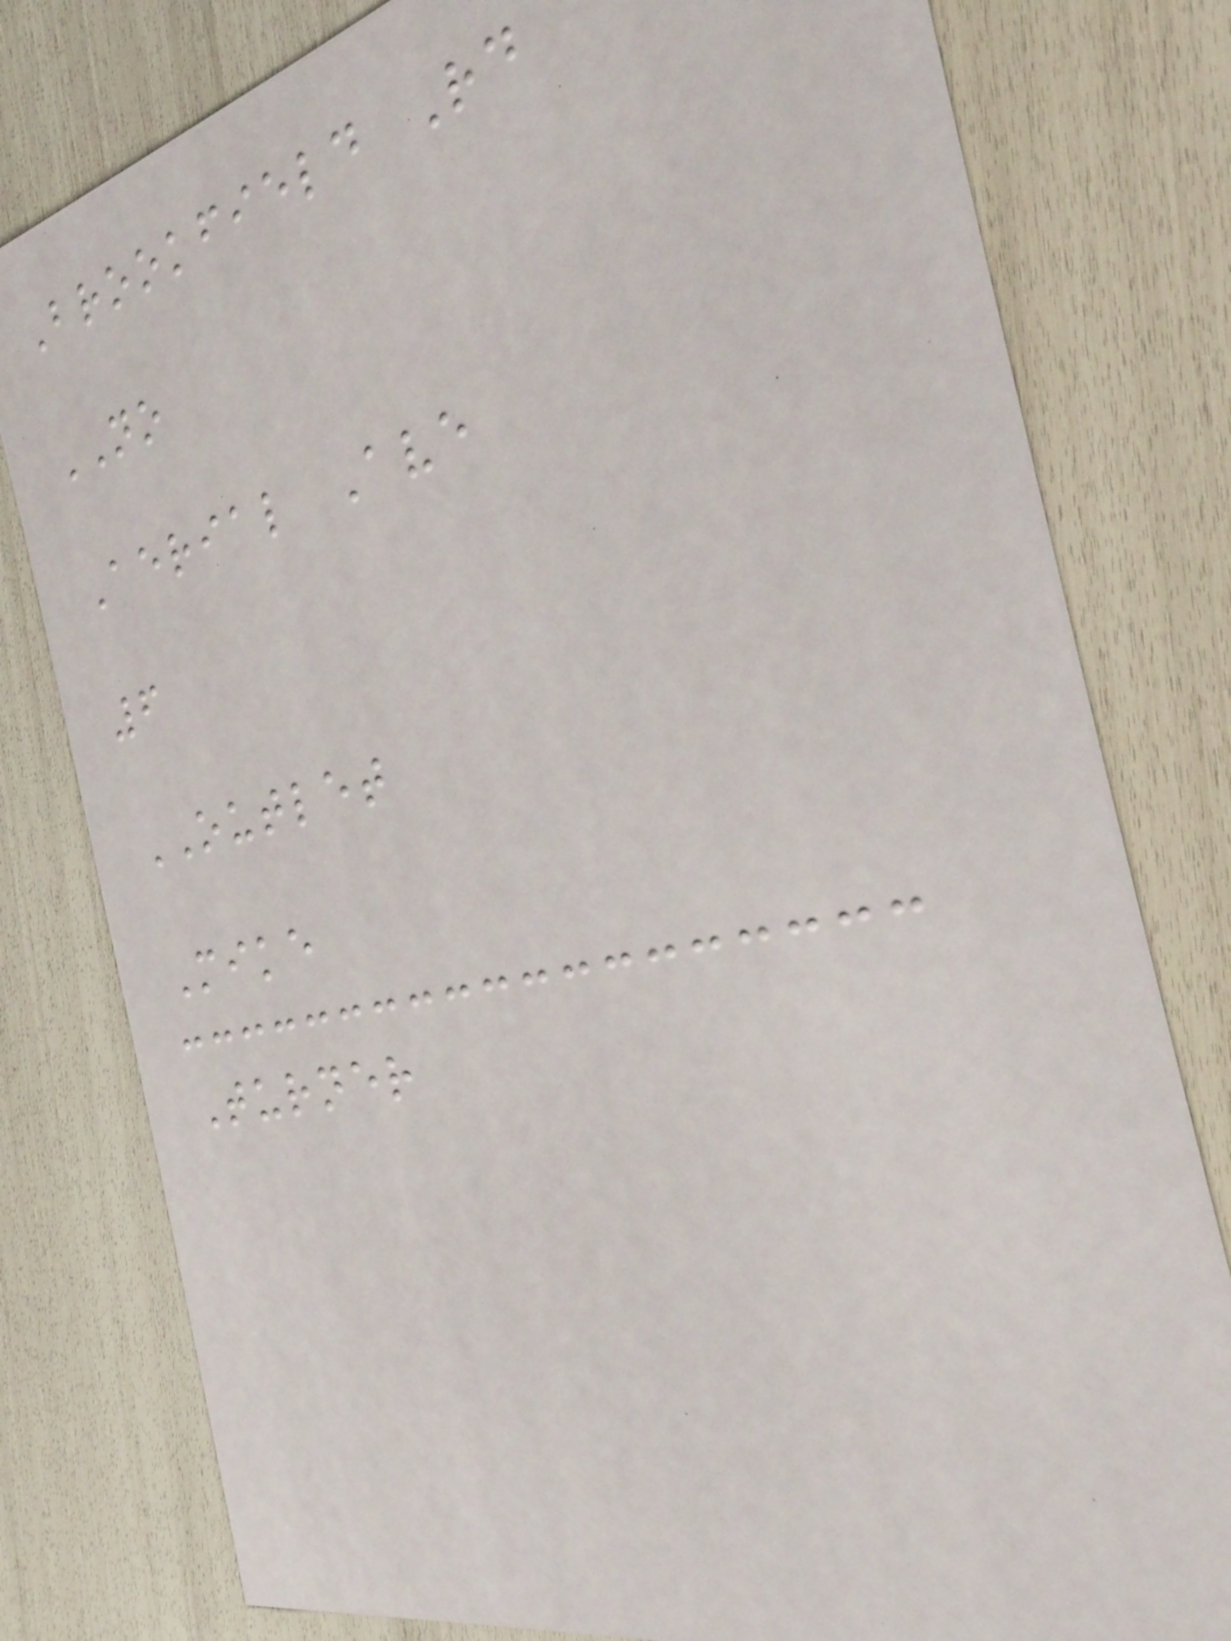Brookfield Rd
NO
Aerial Ave
6
OUTLET
Mike
Turner
